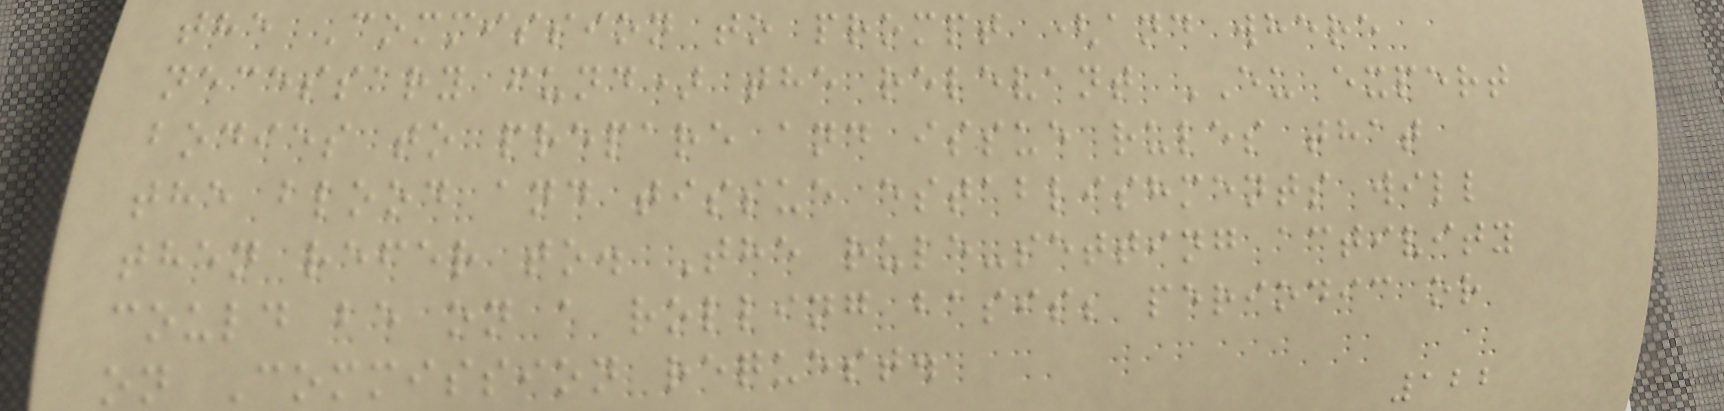the Commission to prompt (and where
necessary fund) the relevant EU expert
bodies to prepare and issue rules that
the blood and tissue establishments will
then refer to. The rule-setting activity
could be on a rolling basis; periodic or
on Commission request.
122
